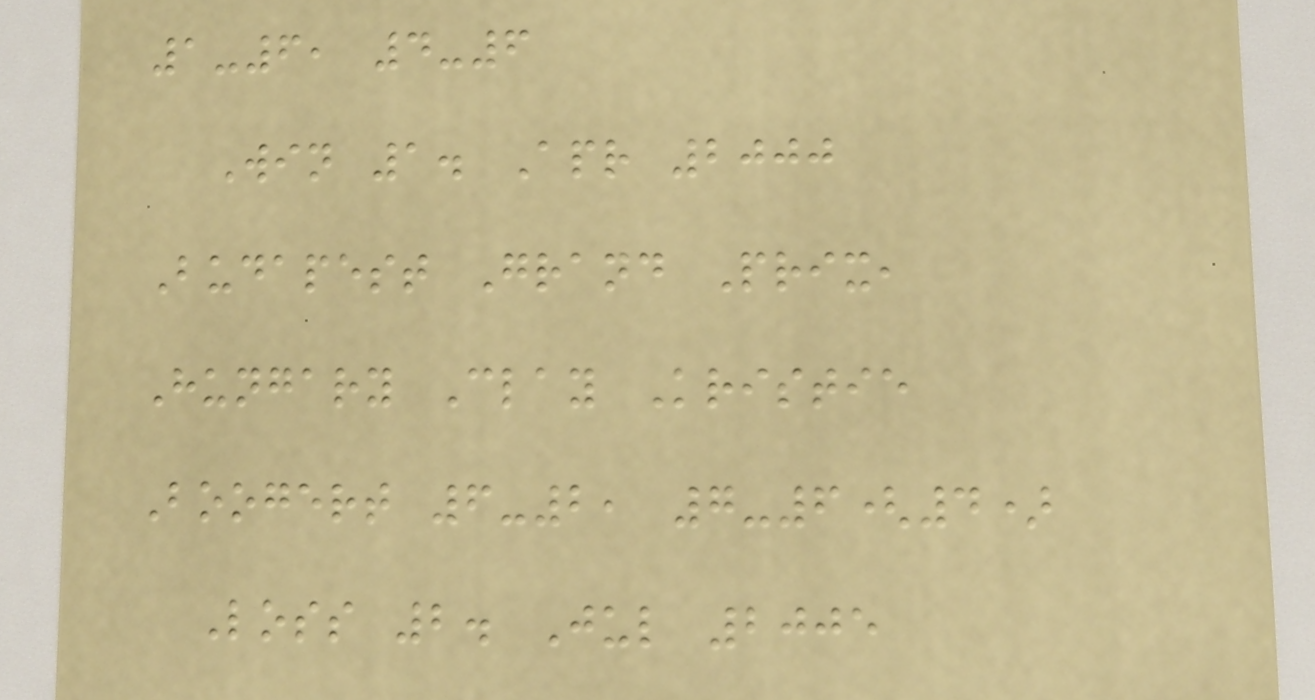1-6, 4-6
Win 1. Apr 2000
Budapest Grand Prix,
Hungary Clay Kristie
Boogert 6-2, 7-6(4)
Loss 2. Jul 2005
